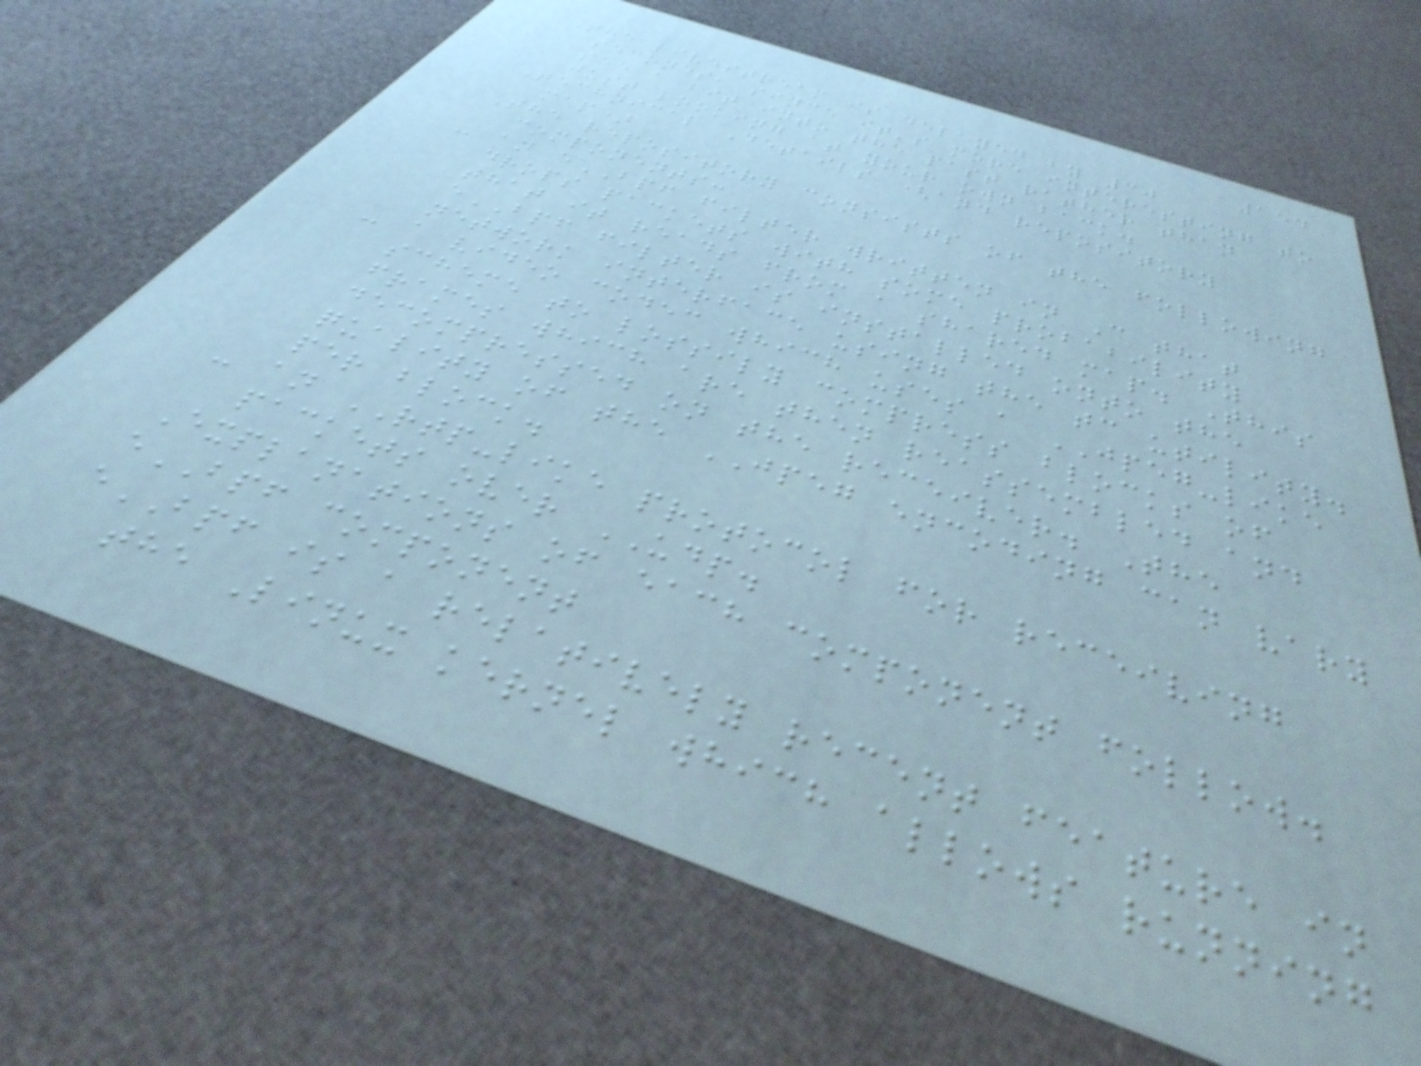154
The livestream is delayed by 30
seconds, since it's more interesting to
see a bit into the past rather than
just looking at your own back.
Technical Details (and repository
map)
The repository consists of the following
components:
- an eBPF filter written in C that
drops packets with some probability
that it reads from a shared map. This
eBPF filter is installed onto the
network interface using the tc utility.
- a video codec which uses a JPEG-like
scheme to lossily compress blocks of
frames which are then reassembled and
decompressed on the receiver. The
quality of the JPEG encoding can vary
per block.
- an RTP-like protocol for receiving
packets over UDP.
Explanations of each component follow.
eBPF component
eBPF is a relatively recent feature in
the Linux kernel which allows running
